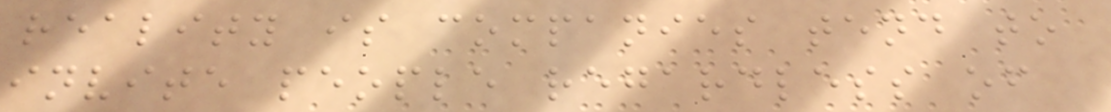reality is companies tend to
invite people regardless of
